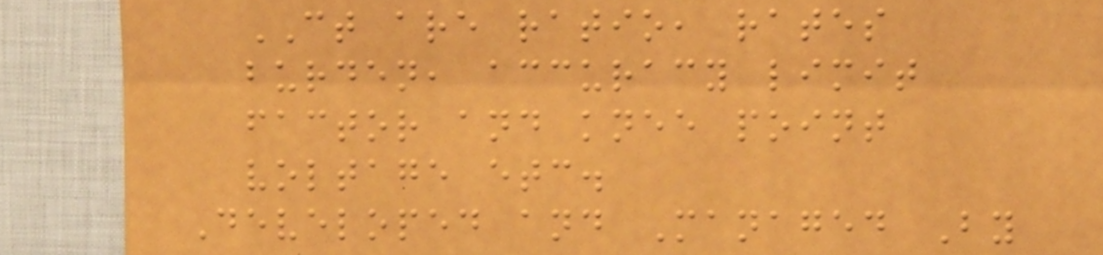CT are ratio, rates
burden, accuracy limit
factor and knee point
voltage etc.
Developed and Managed By
